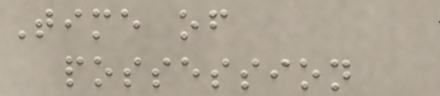Time of
possession
